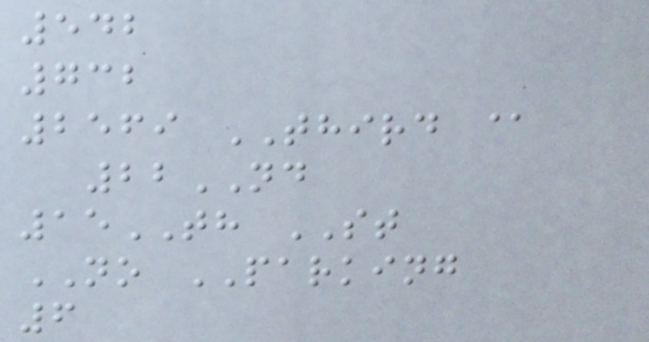542
732
2569 THIRD @
22ND
15TH ST
NO PARKING
6
